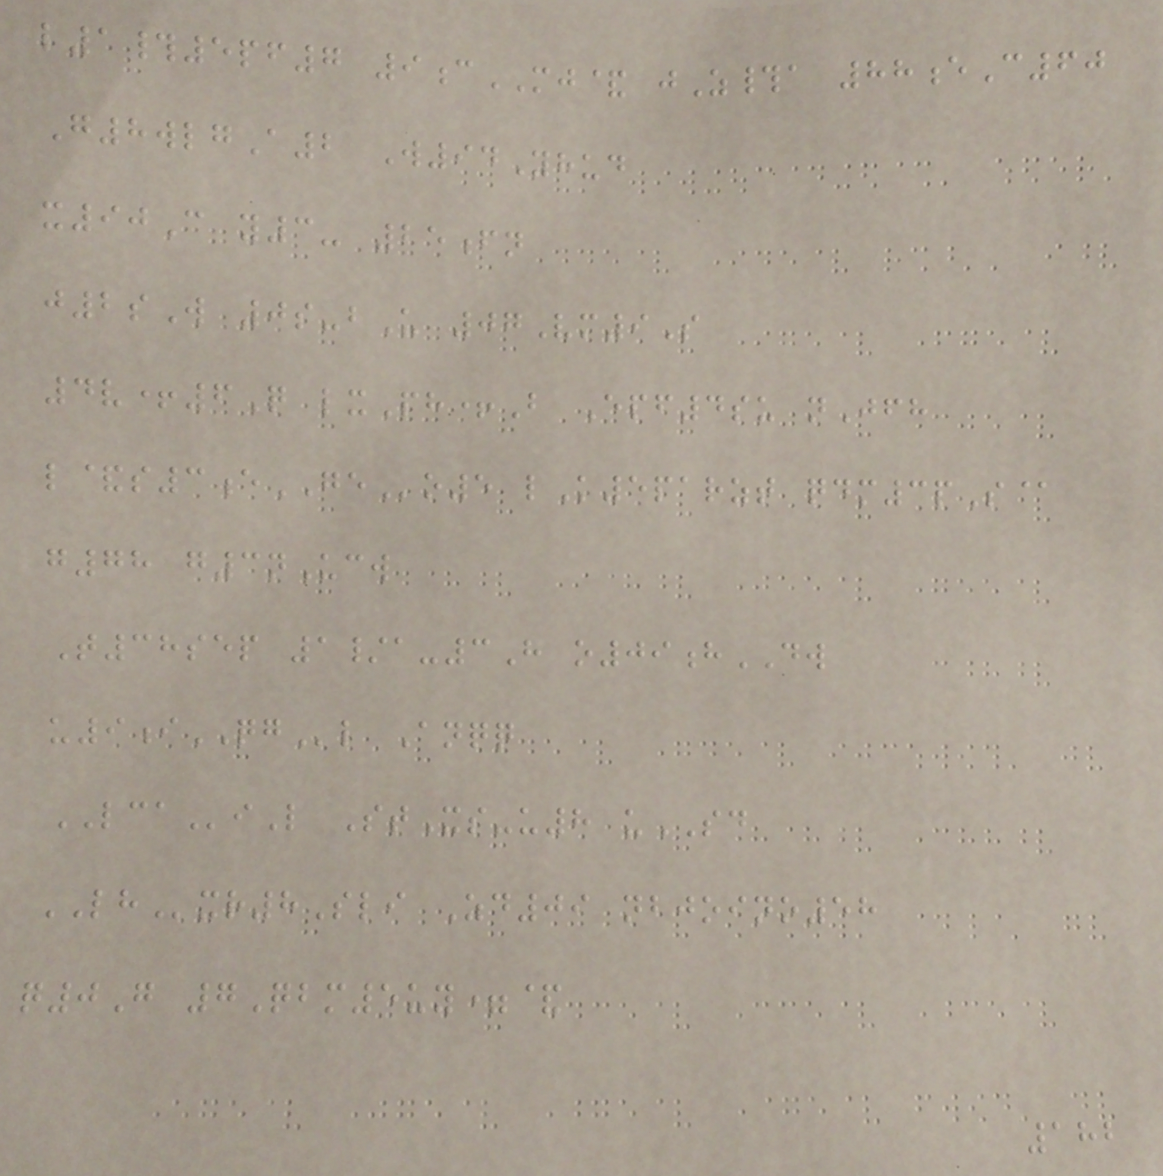l1#5pf7 9cMJ& jZ#a 88eC60
G8wlgA2 W94Yhud
x90C y3- 25fn
j2sW 0s-bU 07Vm9S
4v+6Q lxPh+B Epf4su nJfh
l&s3eGEo5 lK5parzt qdm3pS@
g78 g3nUcw
T38sep 1/a-3H o09hDW
u9iQGl Anqq
LCAiL StXs-u8 uSD
LHxr8Sli Zd09 nbjoino58
q0G 7Qbm5uy=&
182
